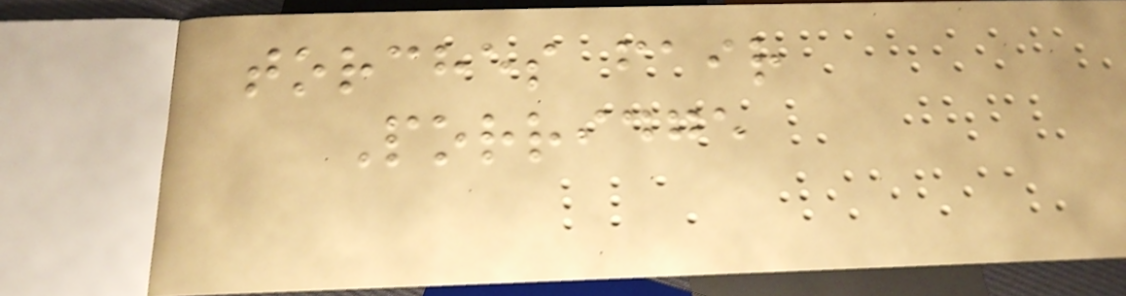torches fair
Porridge
